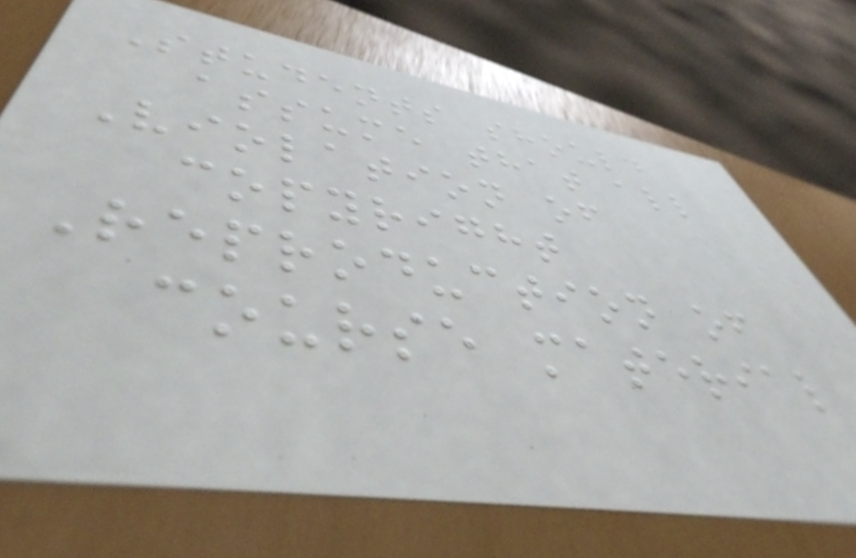Students should
assume that all
Violation of
copyright
Reproduction of
course material
